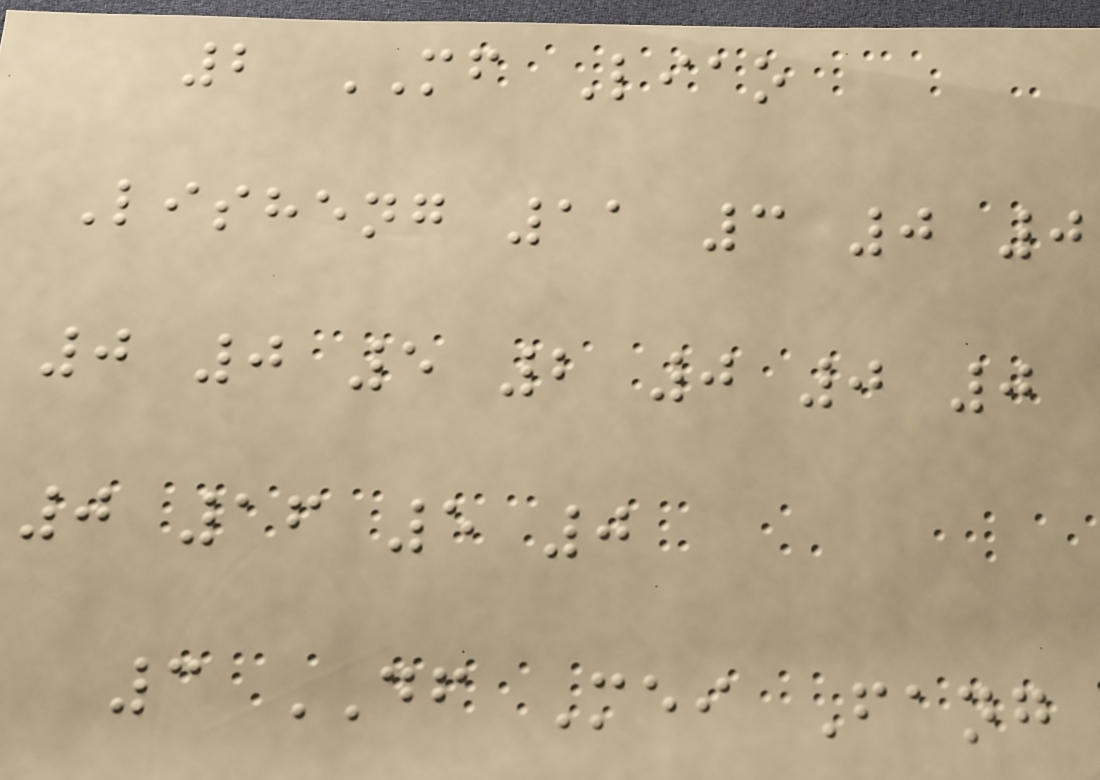2 MF Liao
Lisheng 11 3 0 0
0 0 5 2 0 0 0
0 16 5 0
3 DF Mei Fang
